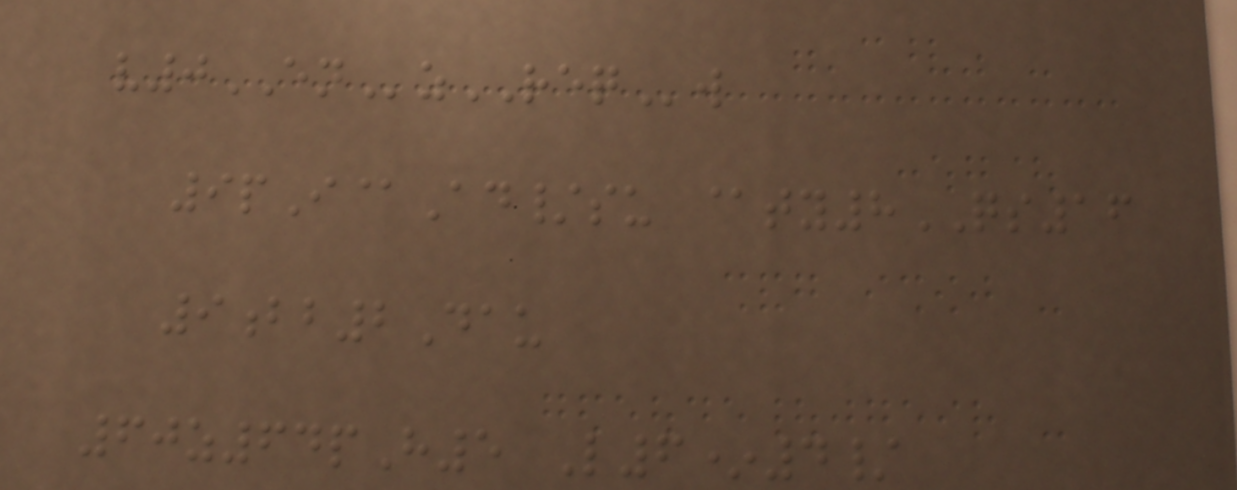v0ENzREQw
9pI@Ad/su @ty8QS16
9bb2Dau
60z64pH5 L6*4/
